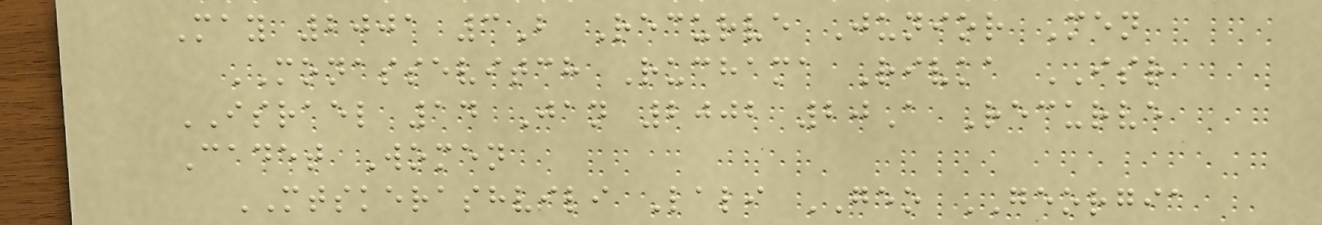May 2001 3B Recurve Junior Men
MONASSEVITCH Ruchama Rivka ISR
ISRAEL 14 Jan 2002 20A Recurve
Cadet Women
MTSKERASHVILI Lali GEO GEORGIA
